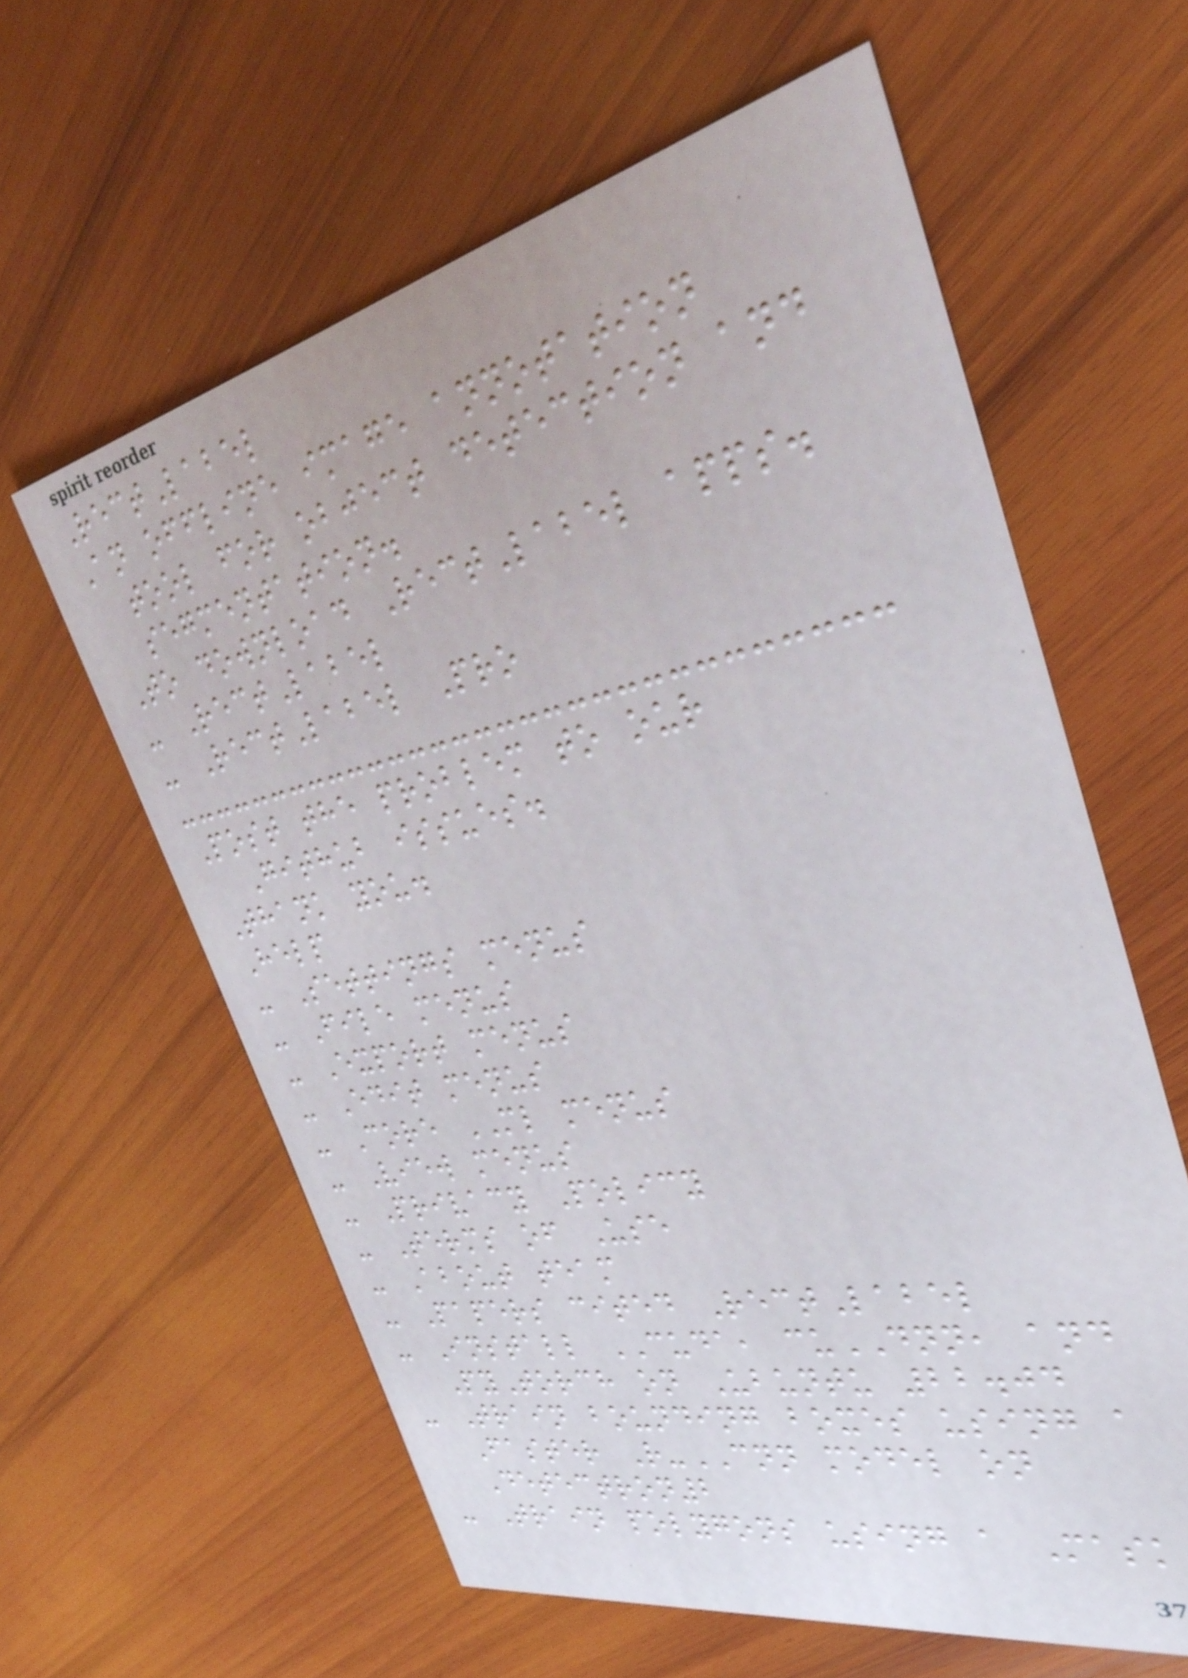RectLabel
An offline image annotation
tool for object detection and
segmentation.
To download RectLabel apps.
- RectLabel
- RectLabel Pro
Post the problem to our
Github issues.
Thank you.
Help
- Settings menus
- File menus
- Export menus
- Edit menus
- Core ML menus
- View menus
- Privacy Policy
- Terms of Use
- About team
- Papers cited RectLabel
- Install CUDA, cuDNN, and
PyTorch on Ubuntu 22.04
- Train bounding boxes using a
Faster R-CNN model on
Detectron2
- Train polygons using a Mask
